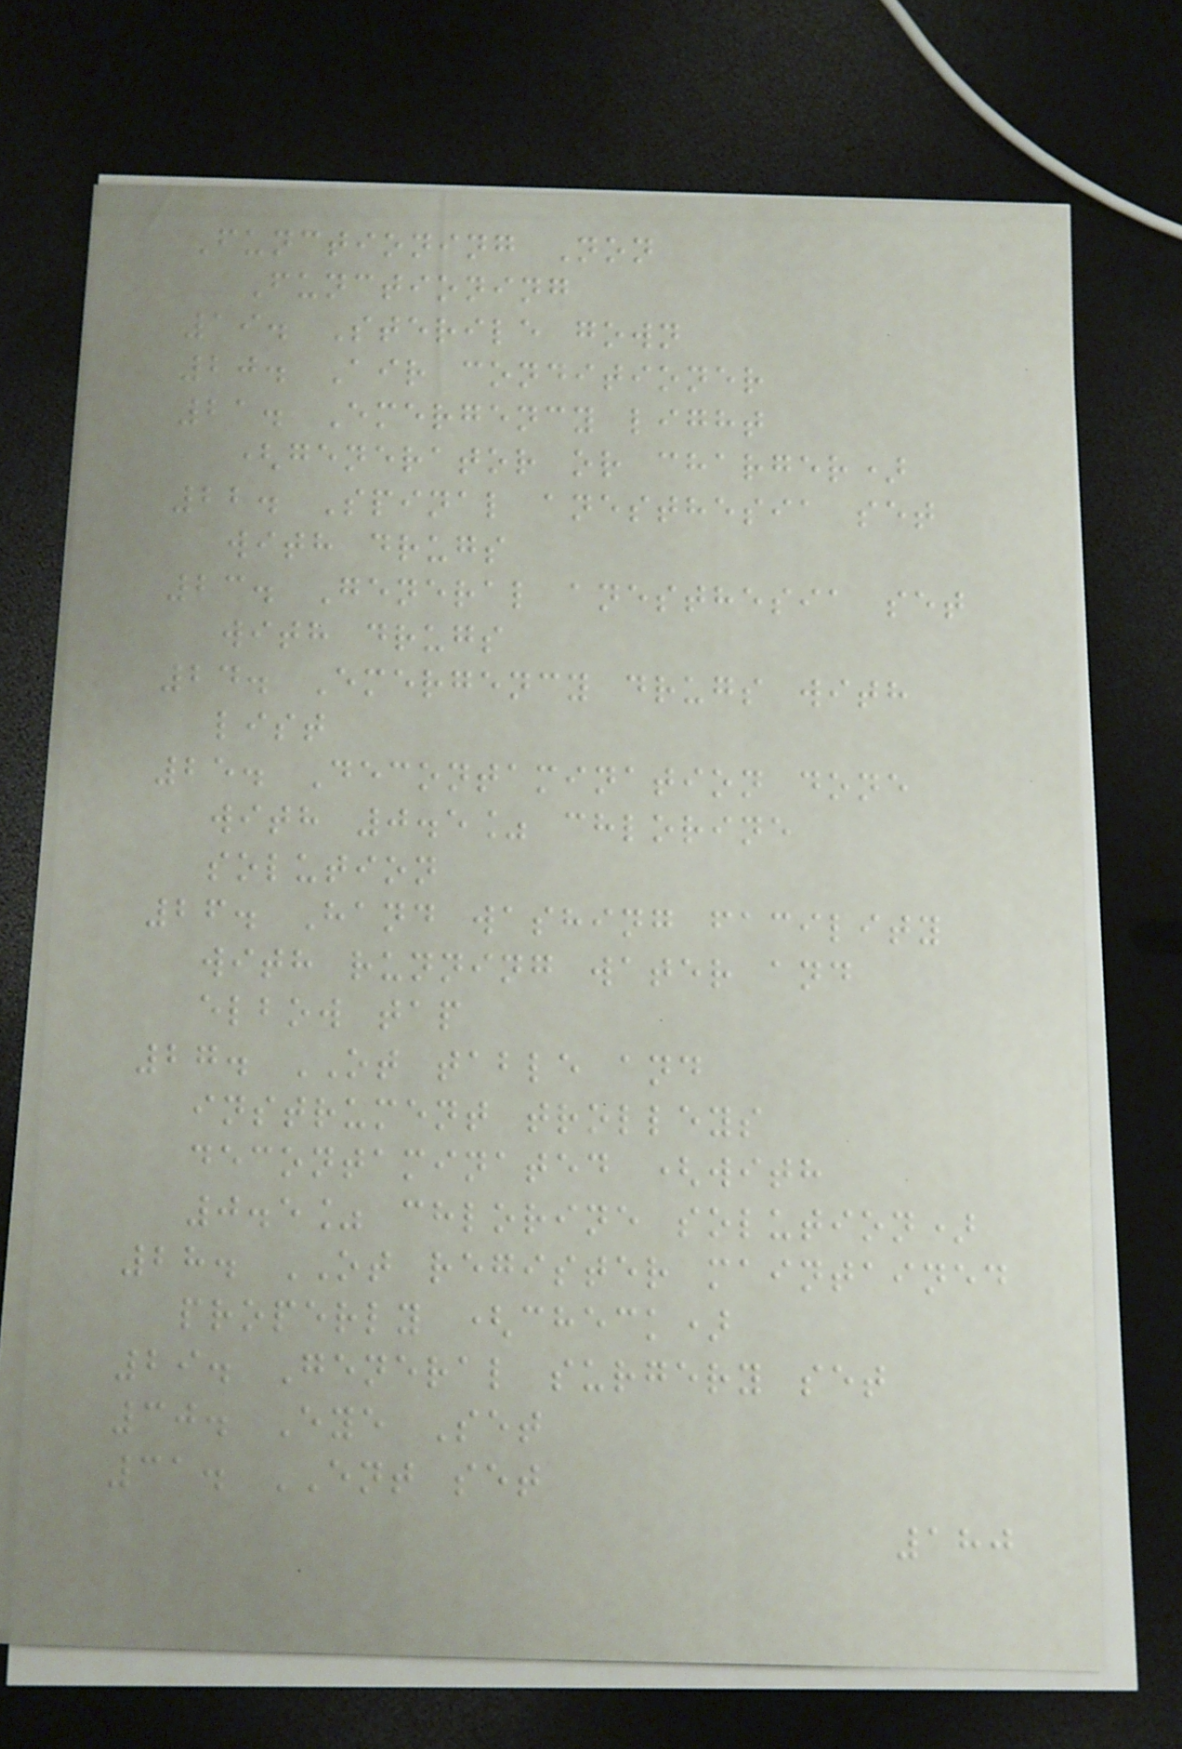Functioning Non
Functioning
19. Sterile gown
20. Air conditioner
21. Emergency light
(generator or charger)
22. Spinal anesthesia set
with drugs
23. General anesthesia set
with drugs
24. Emergency drugs with
list
25. Decontamination done
with 0.5% chlorine
solution
26. Hand washing facility
with running water and
elbow tap
27. OT table and
instrument trolleys
decontaminated (with
0.5% chlorine solution)
28. OT register maintained
properly (check)
29. General surgery set
30. Eye Set
31. ENT set
180
